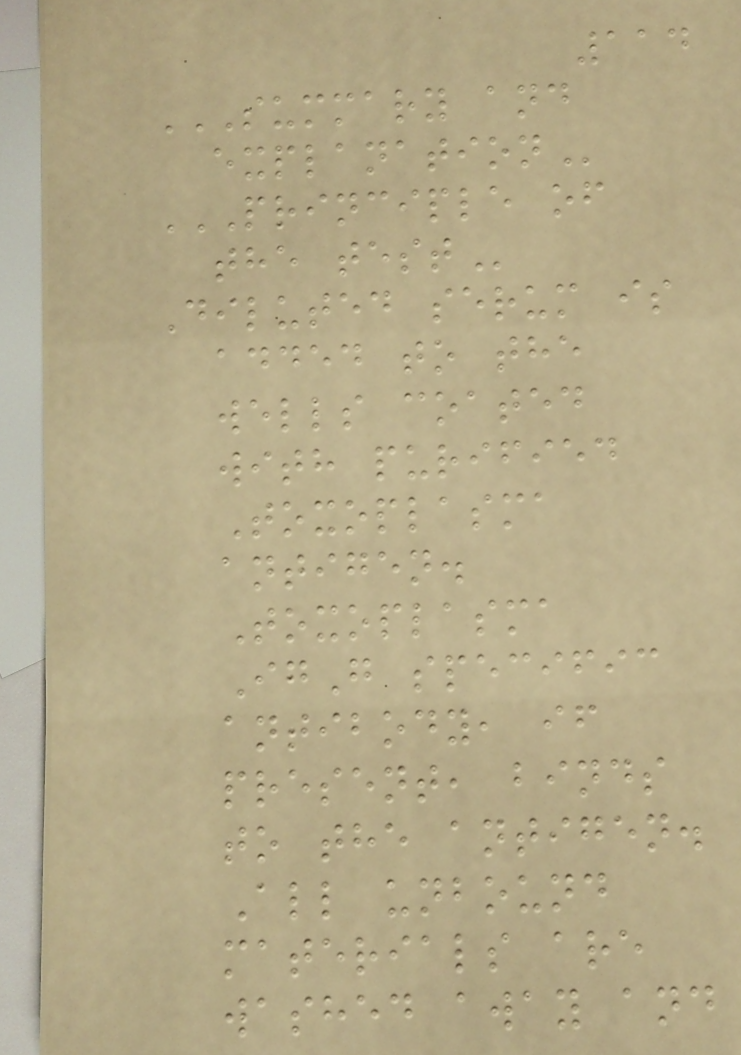114
SUMMARY AND
EXPLANATION
PRINCIPLE OF
THE TEST
Diluted serum is
added to the
wells coated
with purified
Toxoplasma
antigen.
Toxoplasma
IgG specific
antibody, if
present, binds
to the antigen.
All unbound
materials are
washed away and
